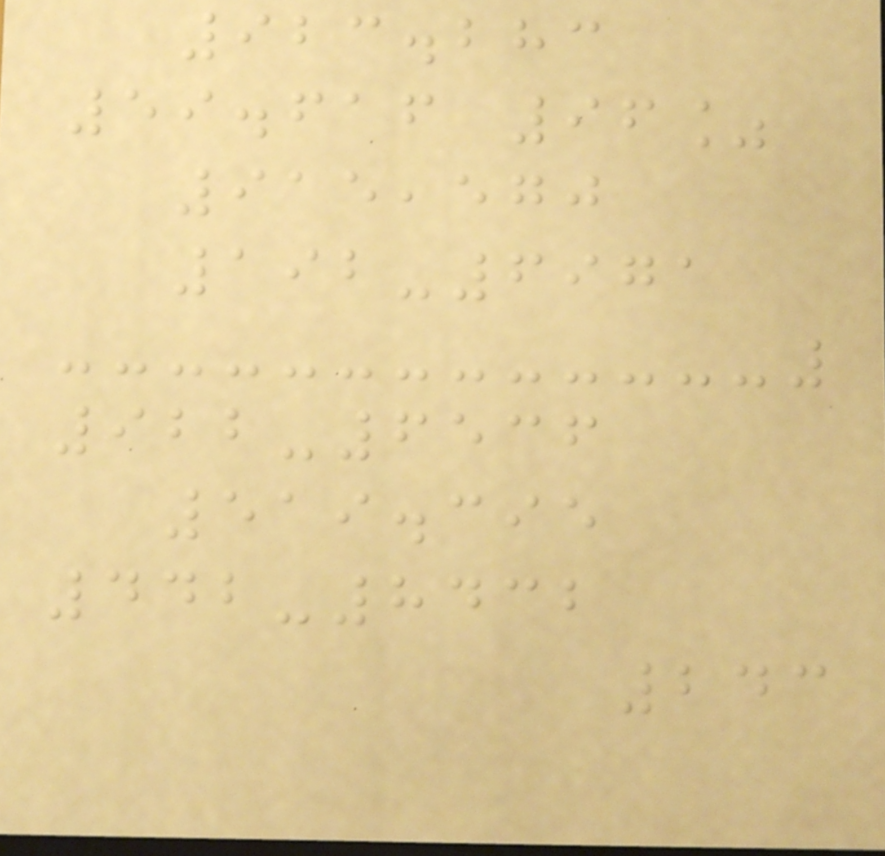923.283
59.616 96%
915,570
192-6971
922-6536
519.395
442-8432
243
